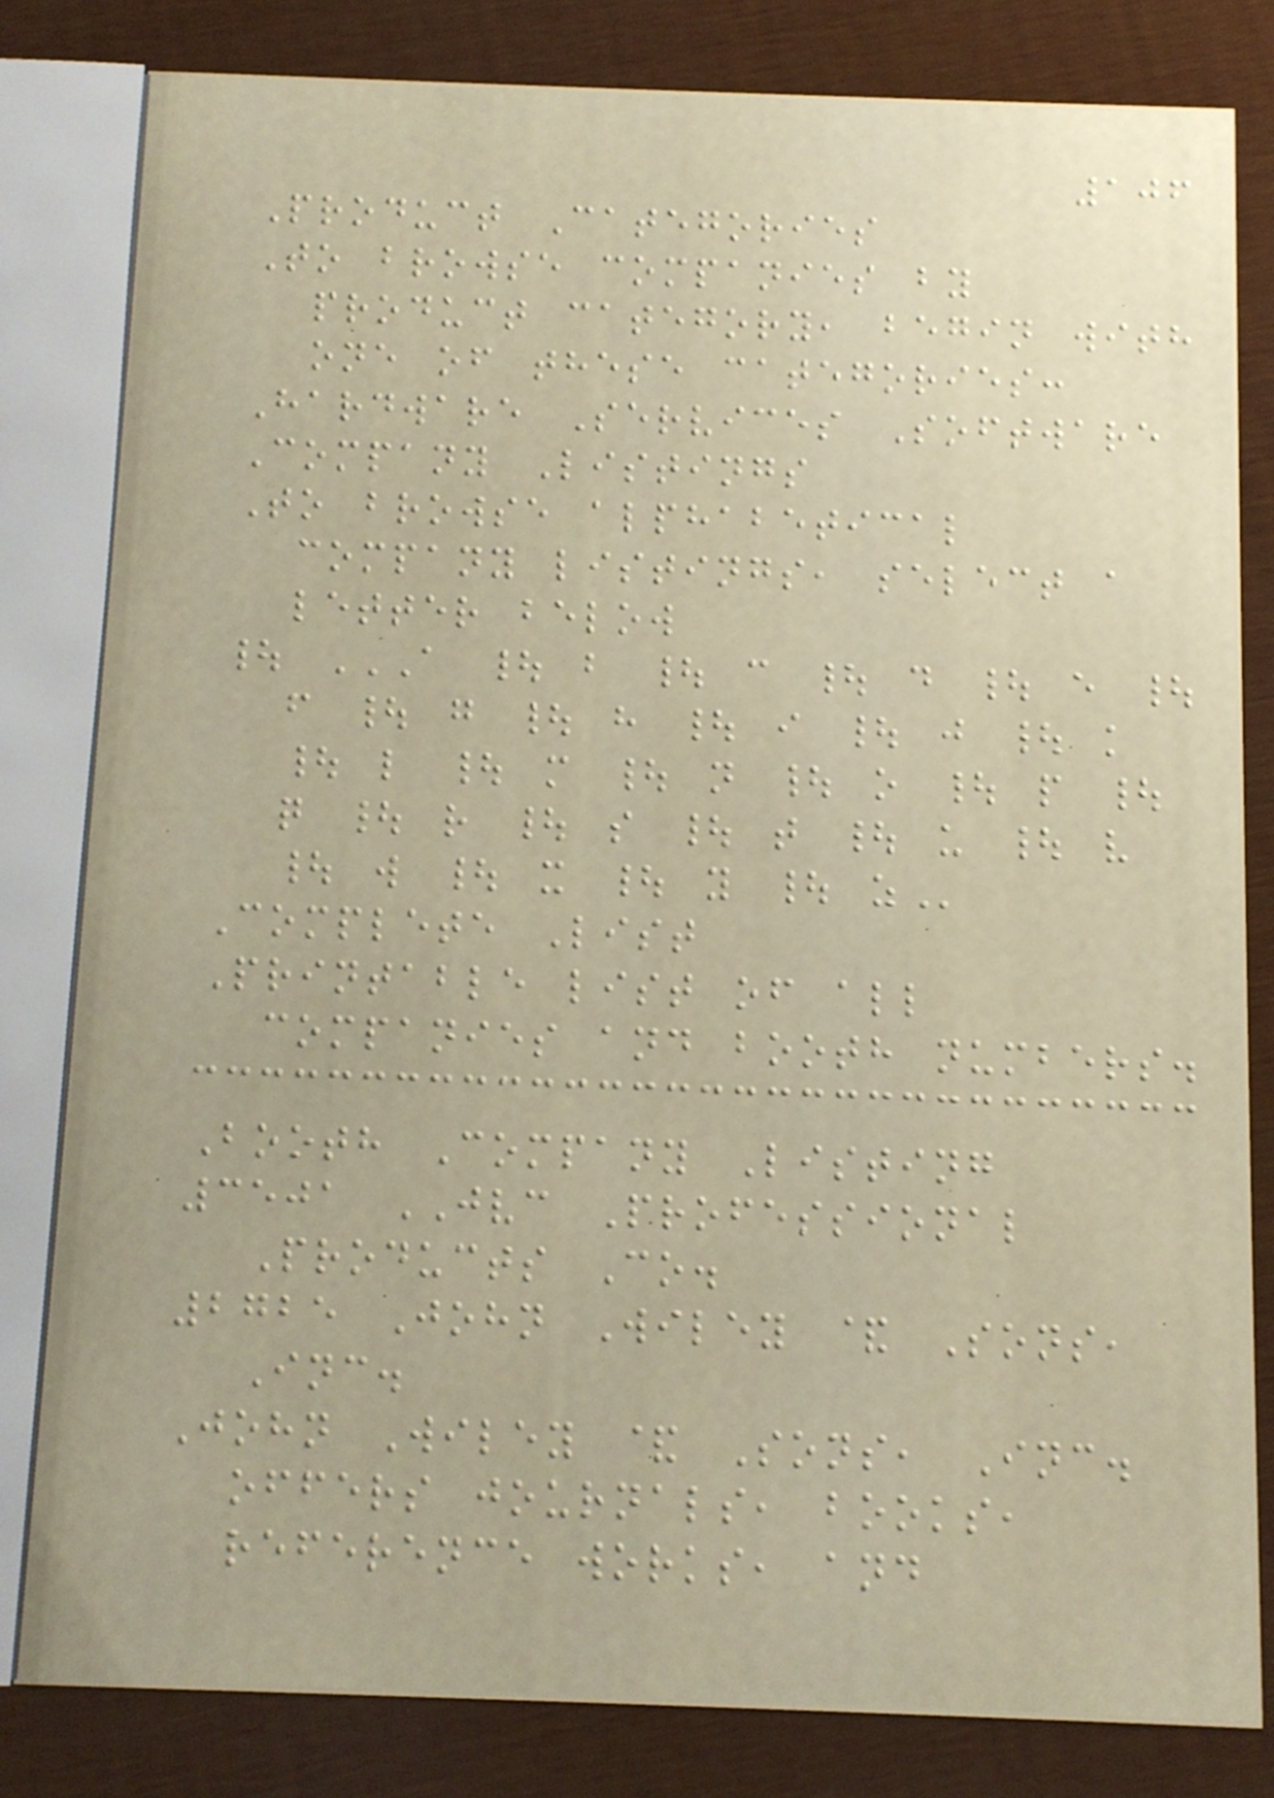106
Product Categories
To browse companies by
product category, begin with
one of these categories:
Hardware Services Software
Company Listings
To browse alphabetical
company listings, select a
letter below
| A | B | C | D | E |
F | G | H | I | J | K
| L | M | N | O | P |
Q | R | S | T | U | V
| W | X | Y | Z
Complete List
Printable list of all
companies and booth numbers.
Booth Company Listing
3501 JVC Professional
Products Co.
2725 John Wiley & Sons,
Inc.
John Wiley & Sons, Inc.
offers journals, books,
reference works, and
